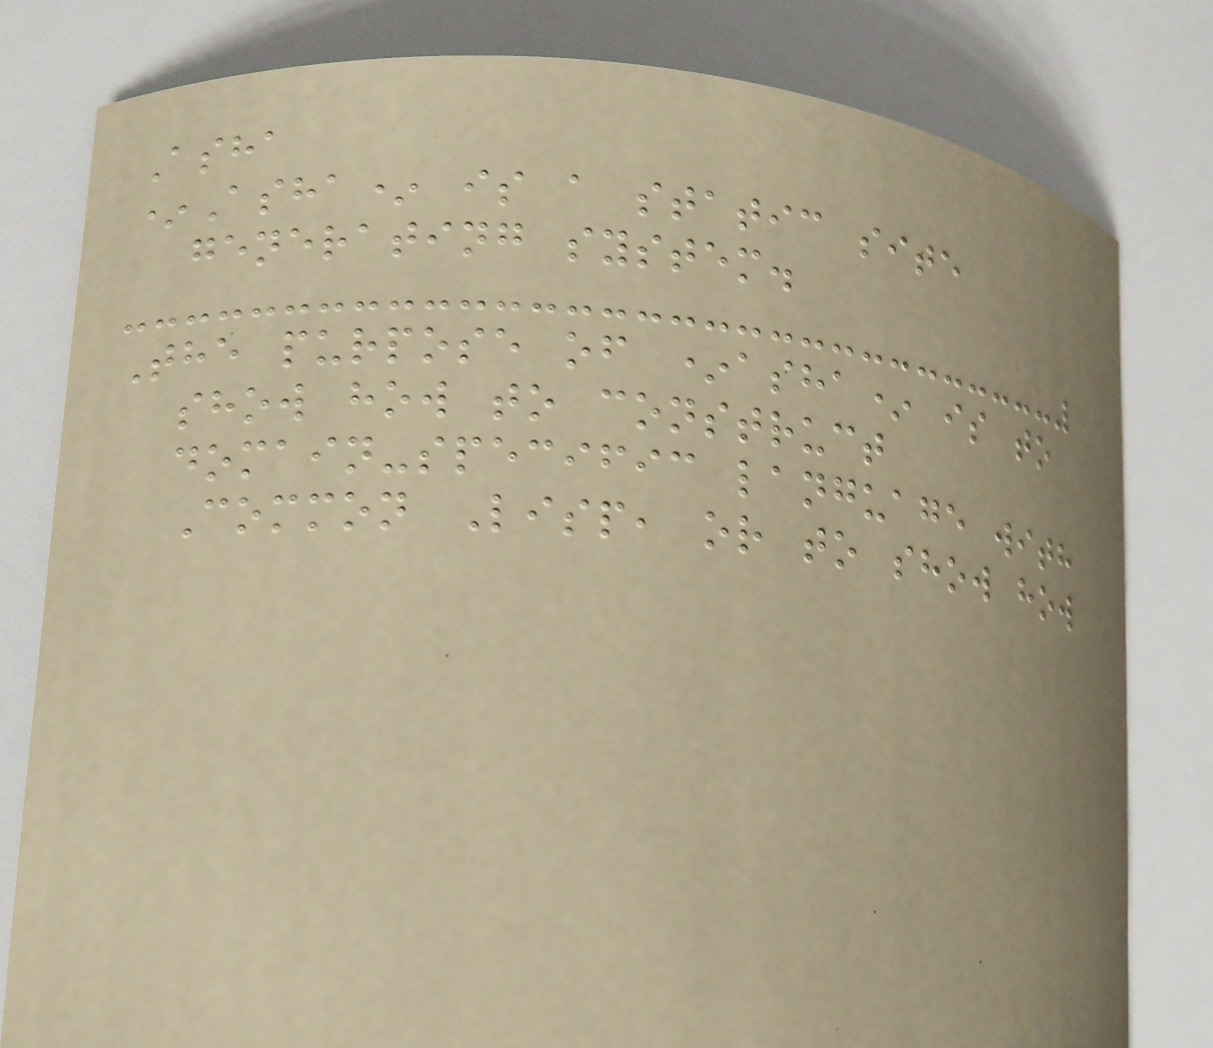Asha
*Asha* is a static site
generating system.
The purpose of *asha* is to
show how to construct
domain-specific language with
Common Lisp, or to show how
